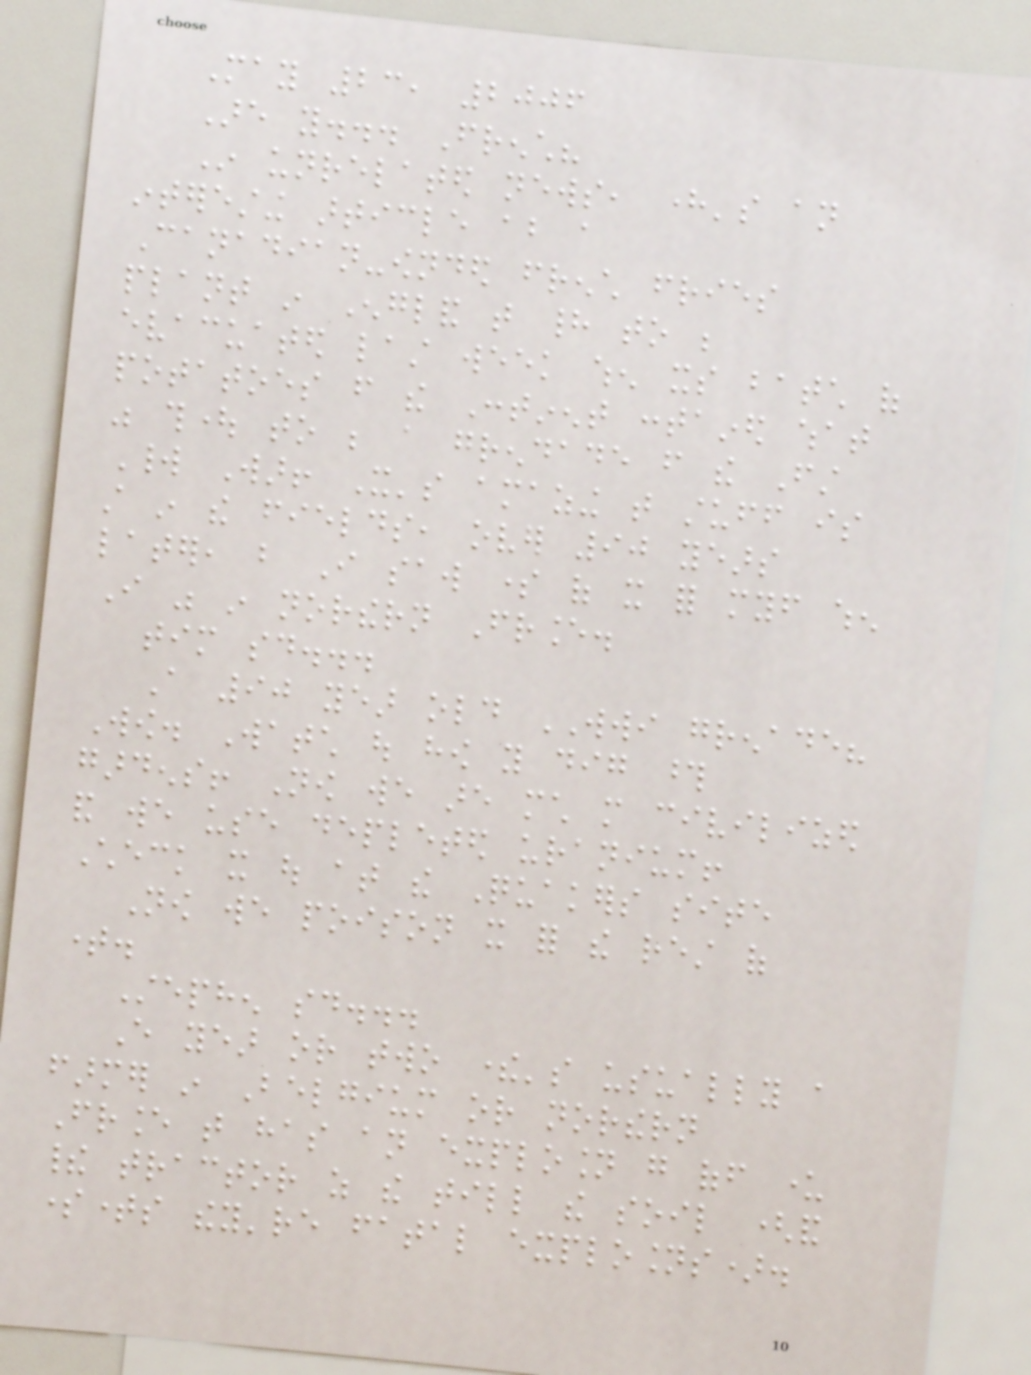May 23, 2006
Are you... French?
In unrelated news, here's an
interesting article about a
Canadian-ownded french fries
plant in England that had to be
evacuated last week when its batch of
potatoes from the Continent contained what
was thought to be a grendade from the First
World War! It's amazing that stuff is
still in the fields, over 90 years
later, but I saw some of it for myself when
I was in northern France.
tim said...
A 90 year old WWI grenade?
Wow. Watch out how you dig those
gardens! Now we are much more civilized
and we use depleted uranium!
Check it out at the Quakers site
Now we poison it for the rest of
time.
Stephen said...
Every year or two there's usually a
farmer in Belgium or northern
France that has an explosion go off under
their tractor as the till the soil (and
sometimes they're fatal explosions).
